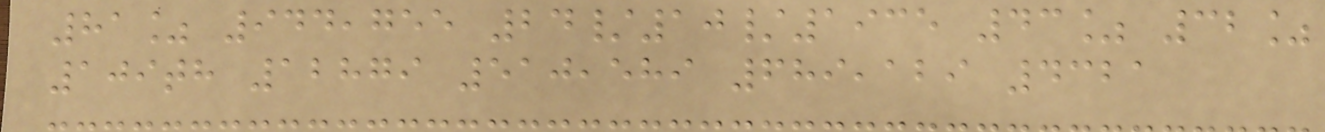81% 944,755 24/10/1935 43% 32%
109th 12879 510,589 689,129 4321
